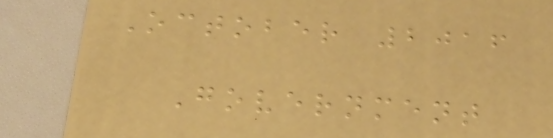October 2016
Government
